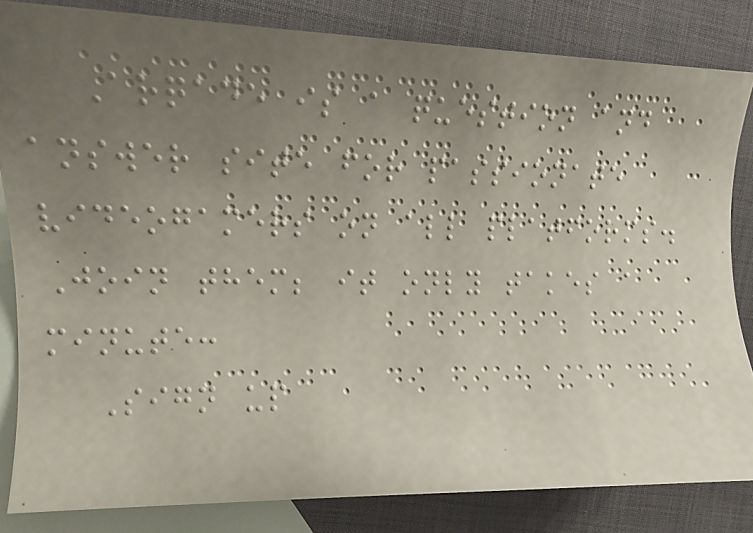Arqade is a question and
answer site for passionate
videogamers on all platforms.
Join them; it only takes a
minute:
Sign up
